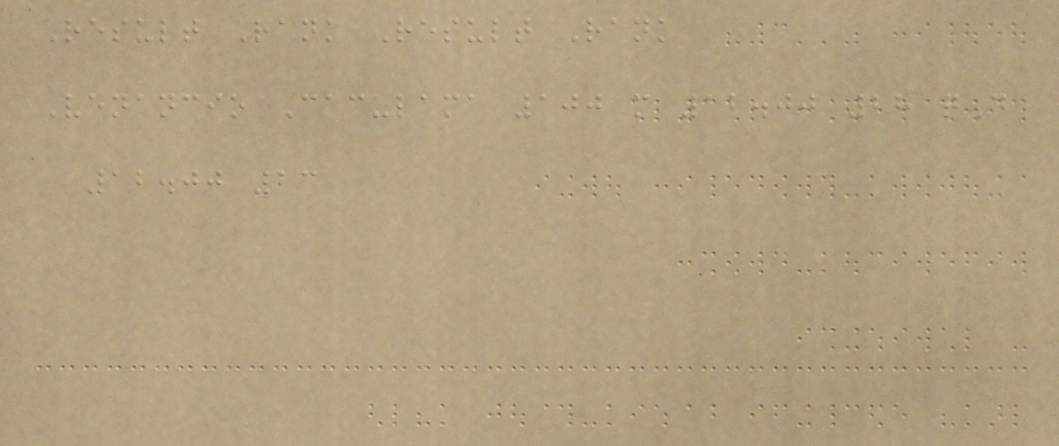Result Rank Result Rank
Venancio Caculama 100 m 12.00 28 qD
12.00 23
